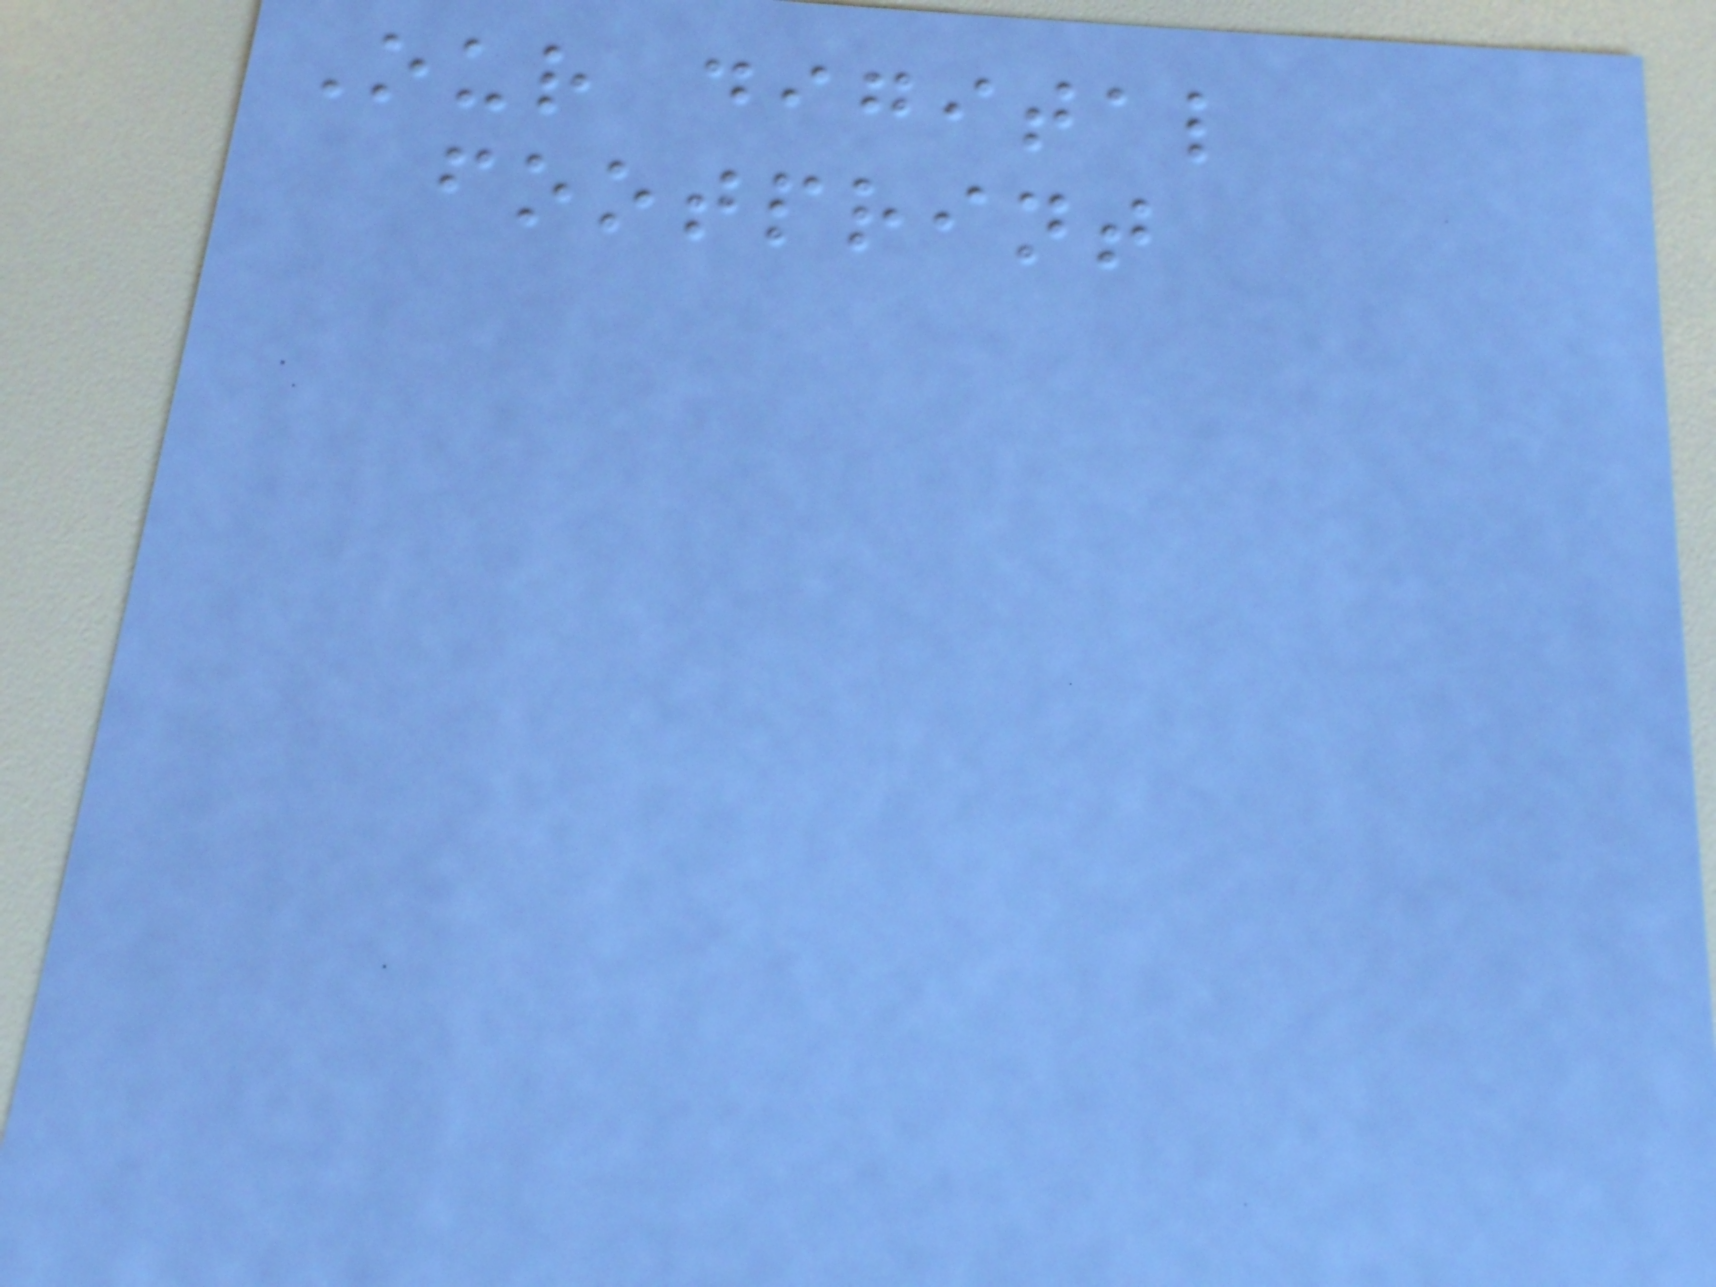Our digital
footprint
